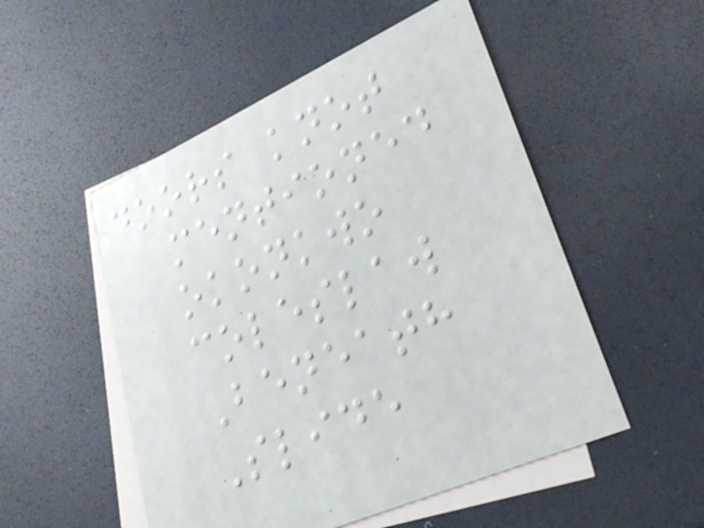doors knot
mentioned
okonkwo
coleslaw
Beneath
Slide
